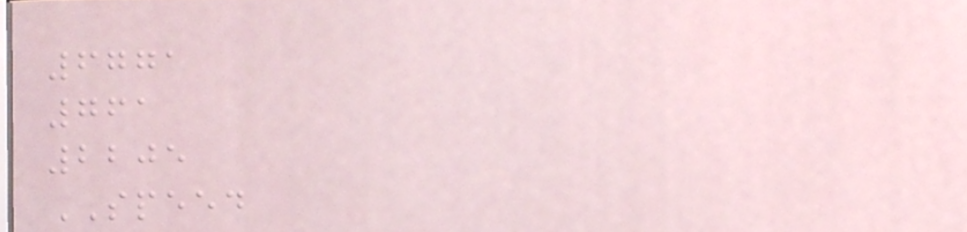6771
761
2205
SPEED
